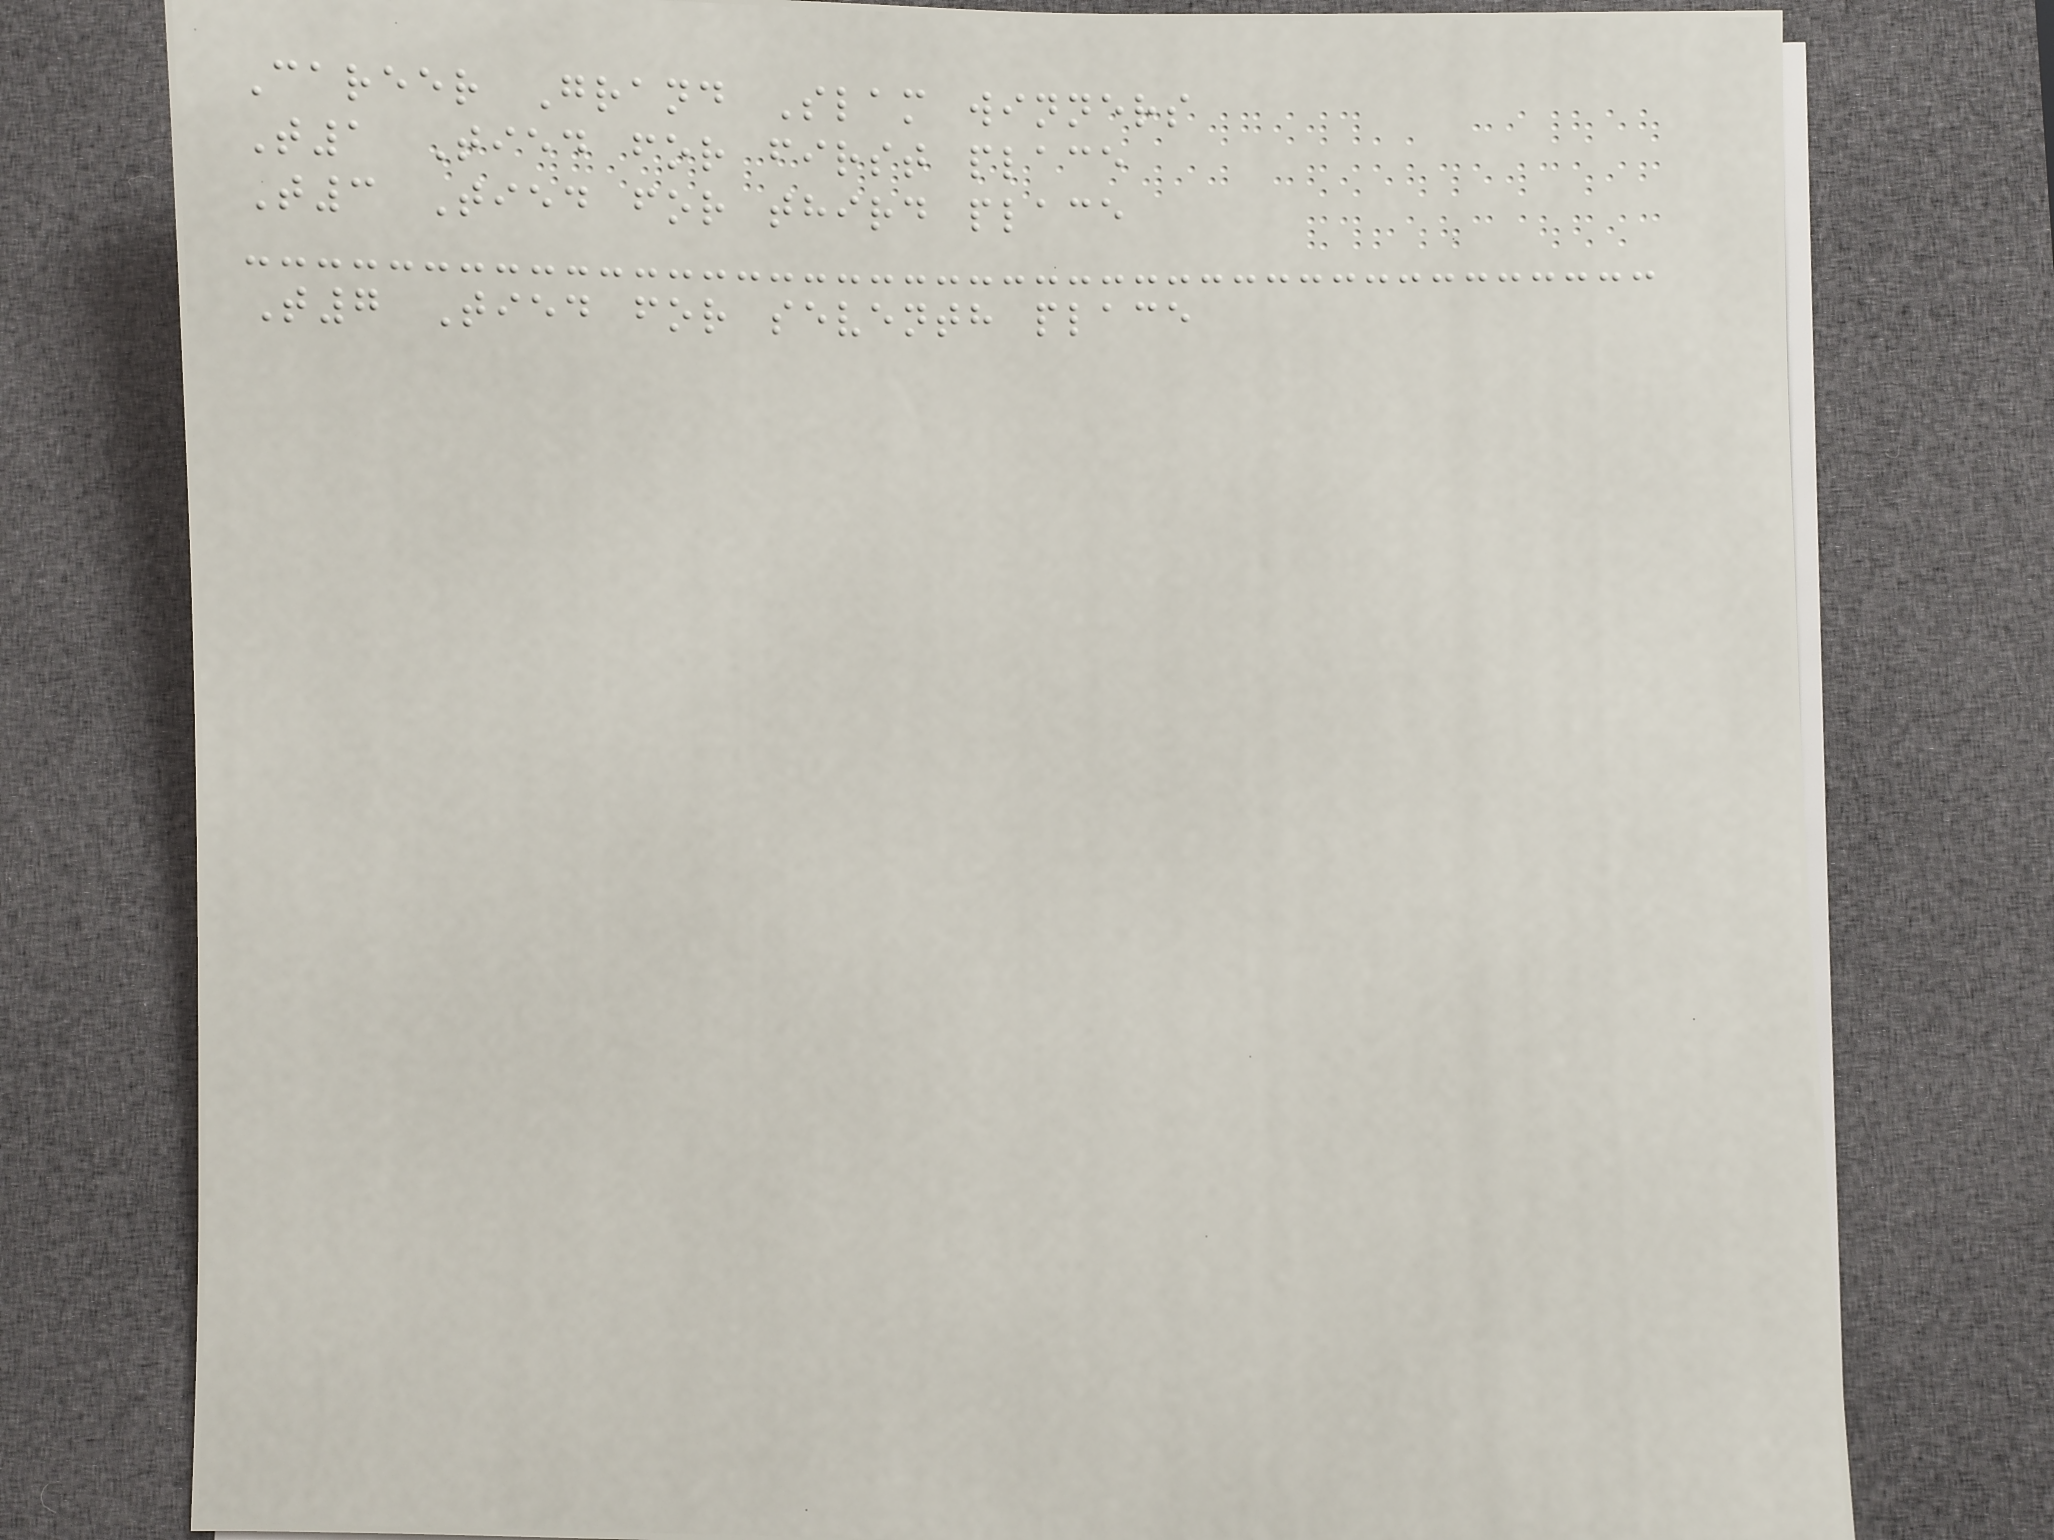Career Grand Slam winners
T1 Tied for first place
T3 Tied for third place
T7 Tied for seventh place
